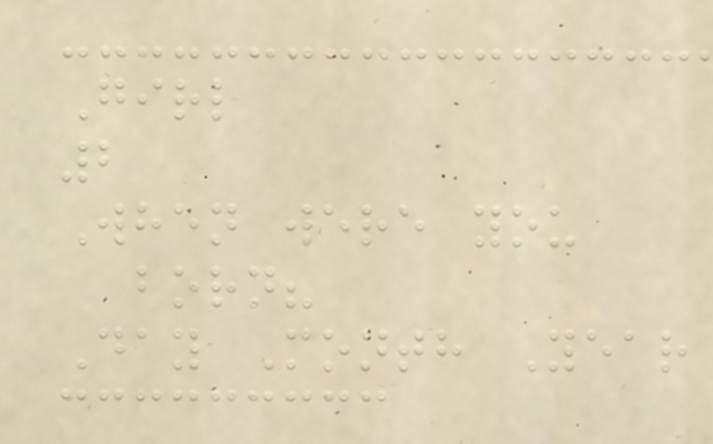Girl
2
When were you
born?
Day Month Year
